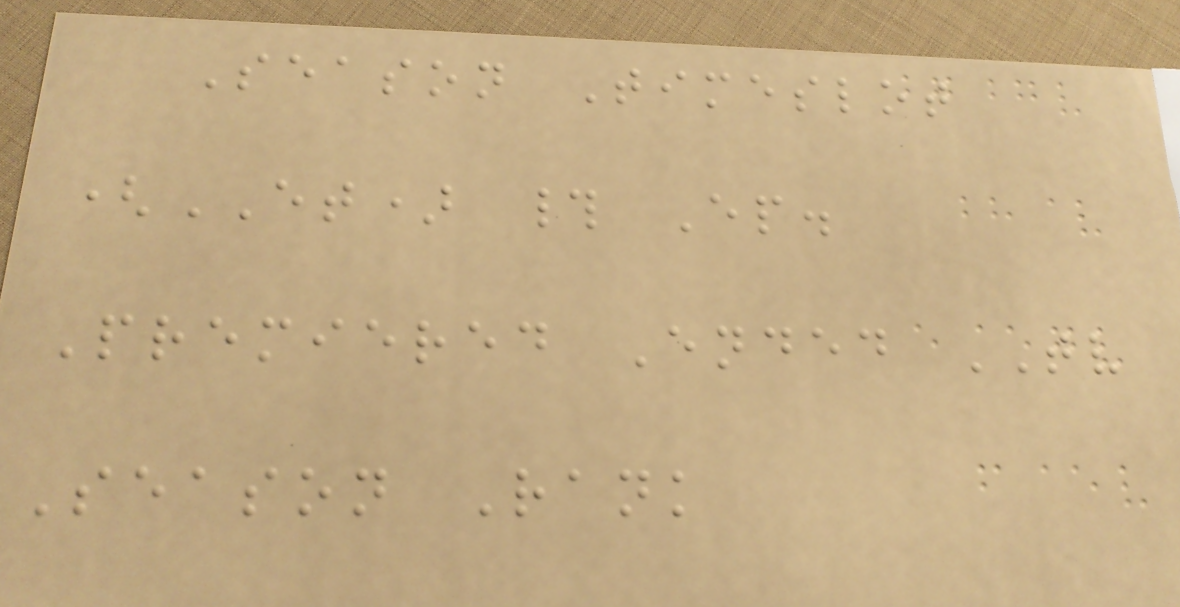Season Timeslot
(ET) # Ep.
Premiered Ended TV
Season Rank
